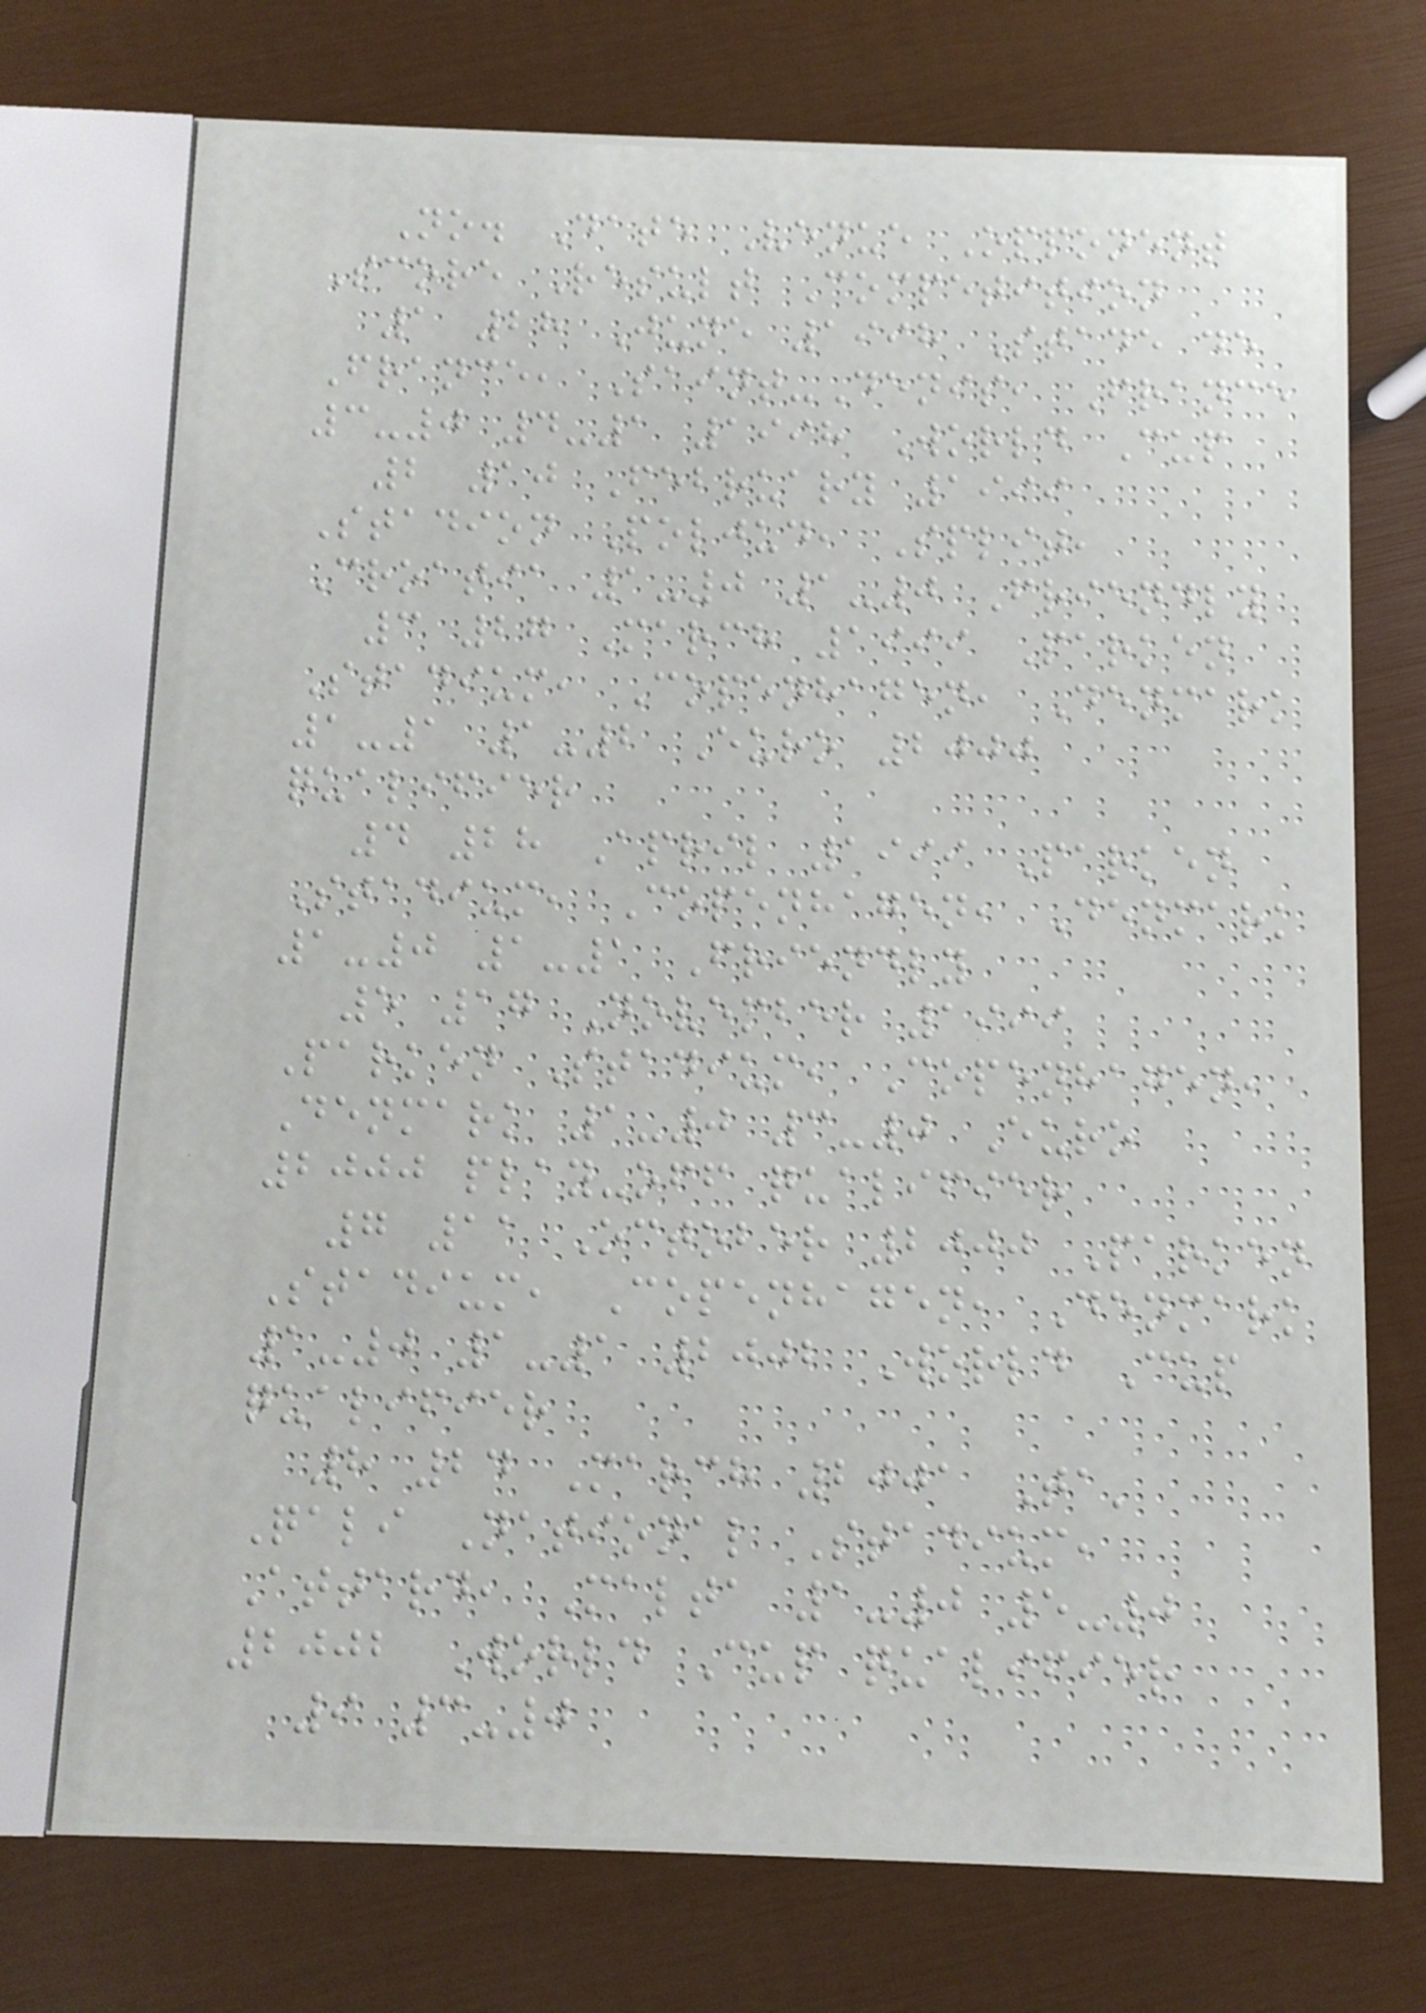No. Date Venue Opponent
Score Result Competition
1 28 June 1998 Stade de
France, Saint-Denis, France
3-0 4-1 1998 World Cup
2 10 February 1999
Stadion Poljud, Split,
Croatia 1-0 1-0 Friendly
3 27 March 1999 Parken
Stadium, Copenhagen, Denmark
1-1 1-2 Euro 2000
qualifier
4 28 April 1999 Parken
Stadium, Copenhagen, Denmark
1-0 1-1 Friendly
5 17 November 1999
Parken Stadium, Copenhagen,
Denmark 1-0 3-0 Euro
2000 play-off qualifier
7 11 October 2000 Parken
Stadium, Copenhagen, Denmark
1-0 1-1 2002 World Cup
qualifier
8 24 March 2001 Ta'
Qali National Stadium,
Attard, Malta 1-0 5-0
2002 World Cup qualifier
9 3-0
